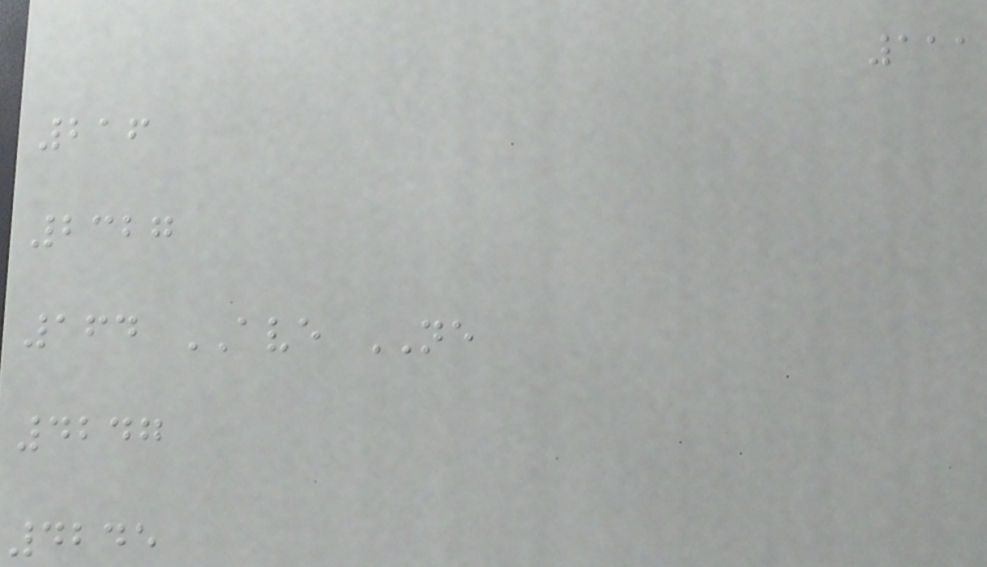111
216
2327
164 AVE NE
4247
4245
